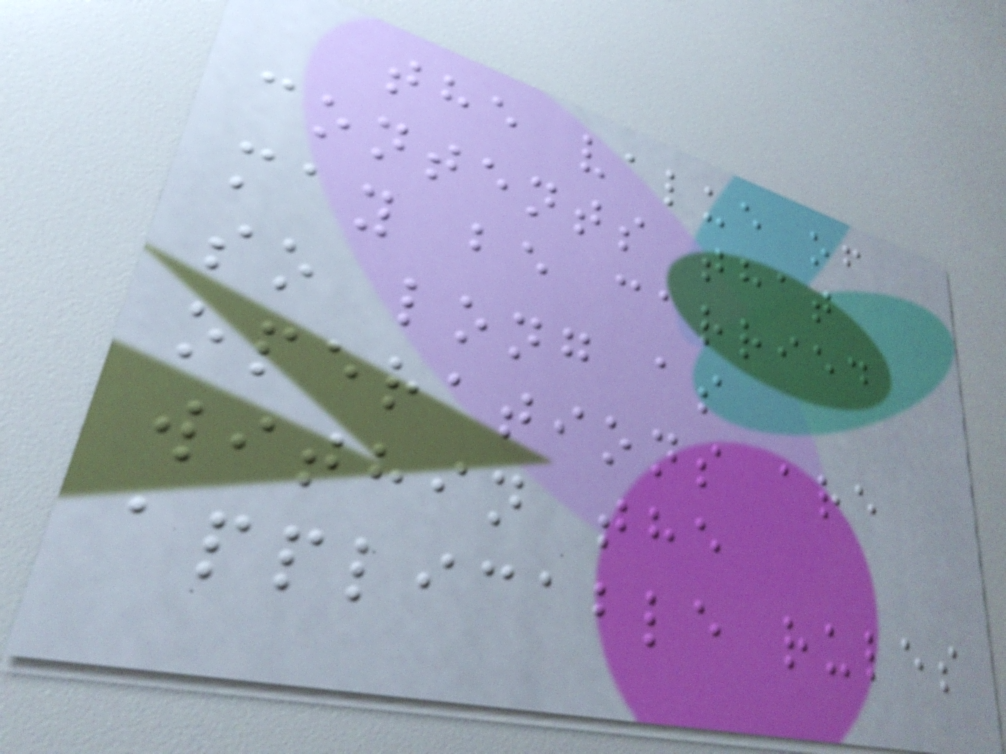the value of
contents that
may be carried
so long as
operations are
within the
applicable rules
